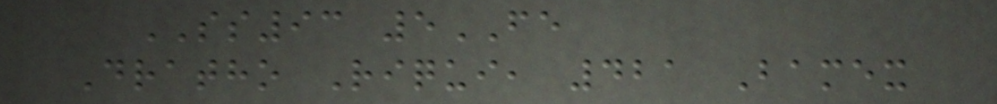SS93 5FE
Dratho Riqui, 421 Bamex
